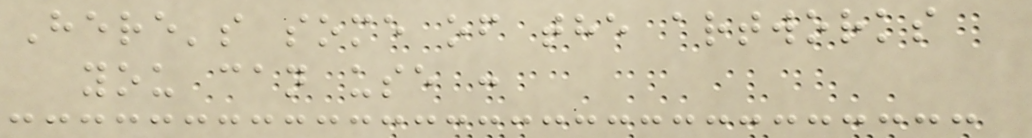Here's some of the artworks
you can use :
